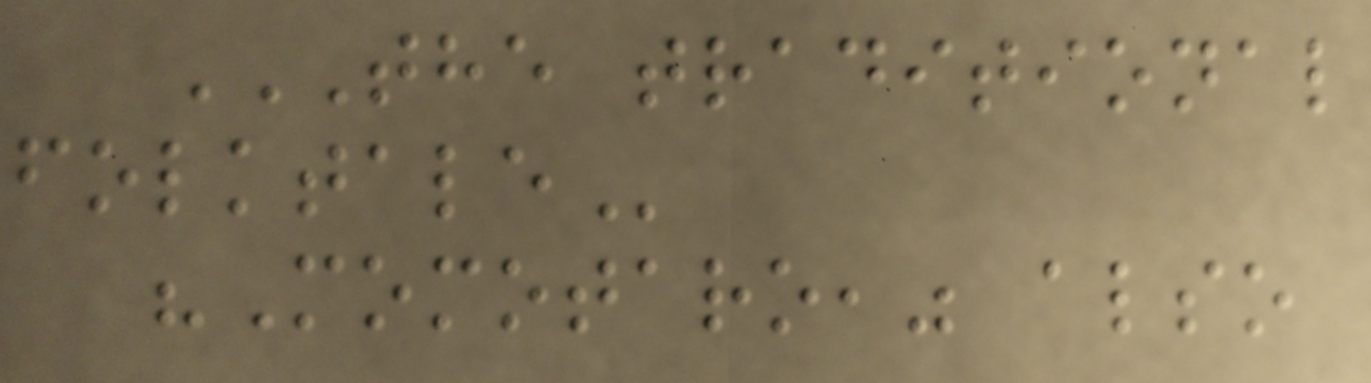THE TRADITIONAL
FOLKTALE
"Momotaro," also
